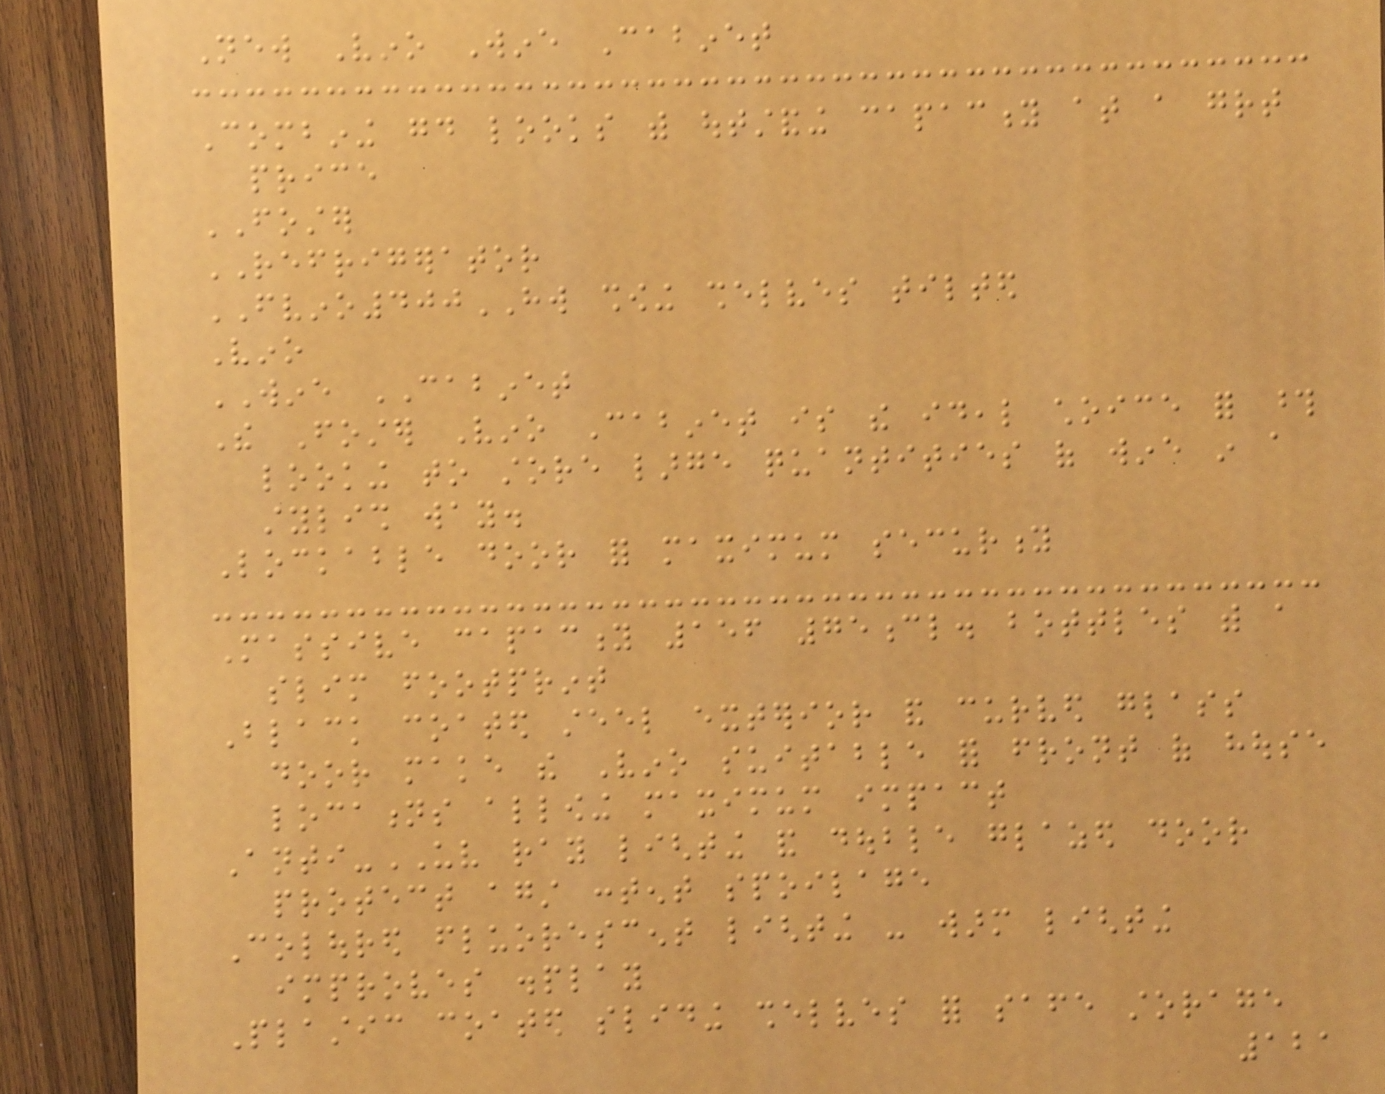New Vino Wine Cabinet
Combining good looks with outstanding capacity at a great
price
FOSTER
REFRIGERATOR
FVINO400HW showing shelves tilted
Vino
WINE CABINET
The Foster Vino Cabinet is the ideal choice for those
looking to store large quantities of wine in a
stylish way.
Lockable door for maximum security
Massive capacity 156 75cl. bottles with a
slim footprint
Black coated steel exterior and curved glass
door make the Vino suitable for front of house
locations allowing maximum impact
Anti-UV ray lighting and double glazed door
protect against content spoilage
Coloured fluorescent lighting - warm lighting
improves display
Plastic coated sliding shelves for safe storage
121
